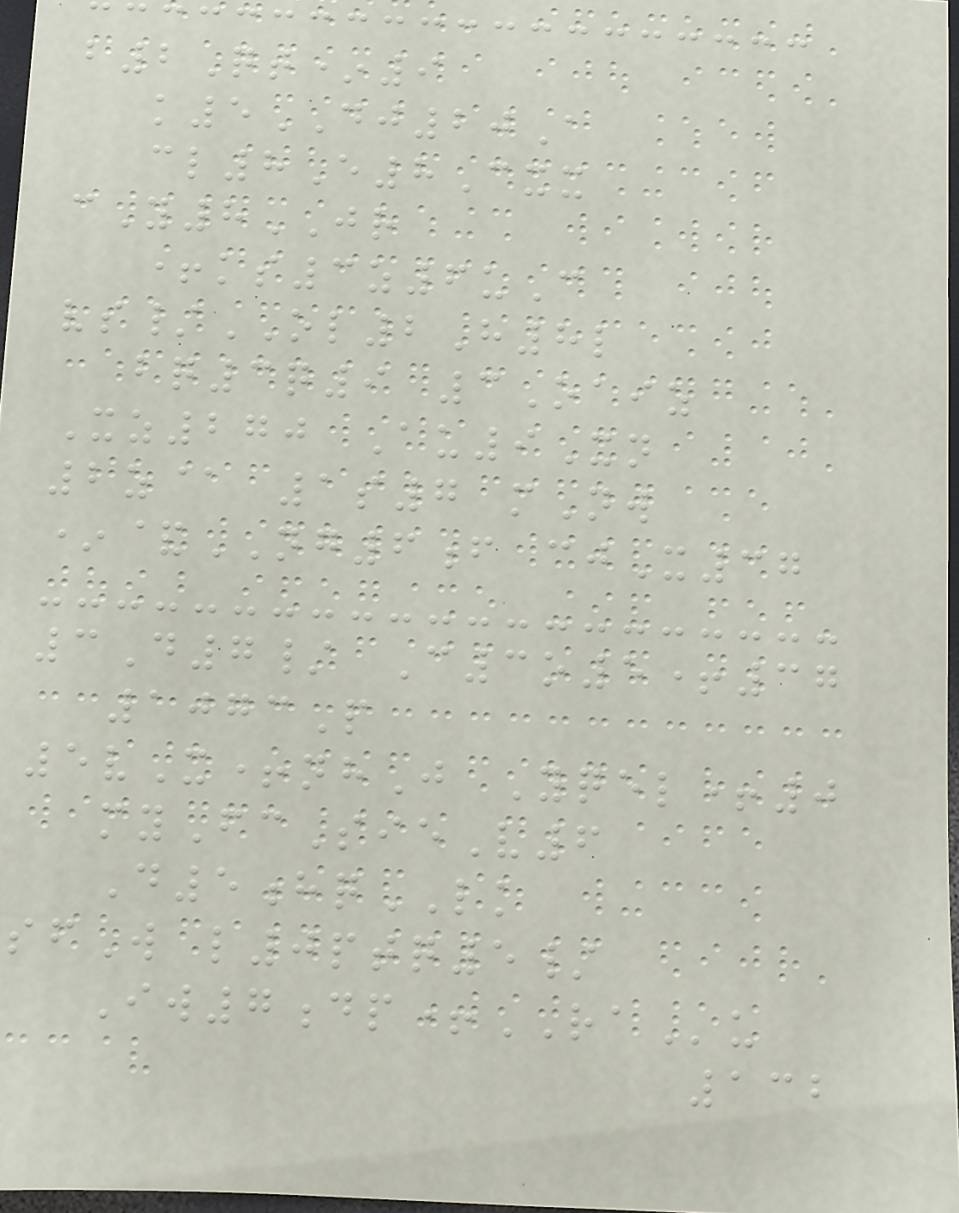b2Qt*9
k5DJ20A
cl8E8Cxx
cY8JR
+ks3z6uC
vs/OL2H8l
bq3q9 3Oaiz
Xz270 Au9Xn
2z@ 1s7 mNw
*&NG6f cjX37
3D7/ C3o5+37
1073P
5vX+nhJ Yqel+0
myFcSieV6
D5hqLK
sfW l0ptq5/
Iw7dp+RAu
132
